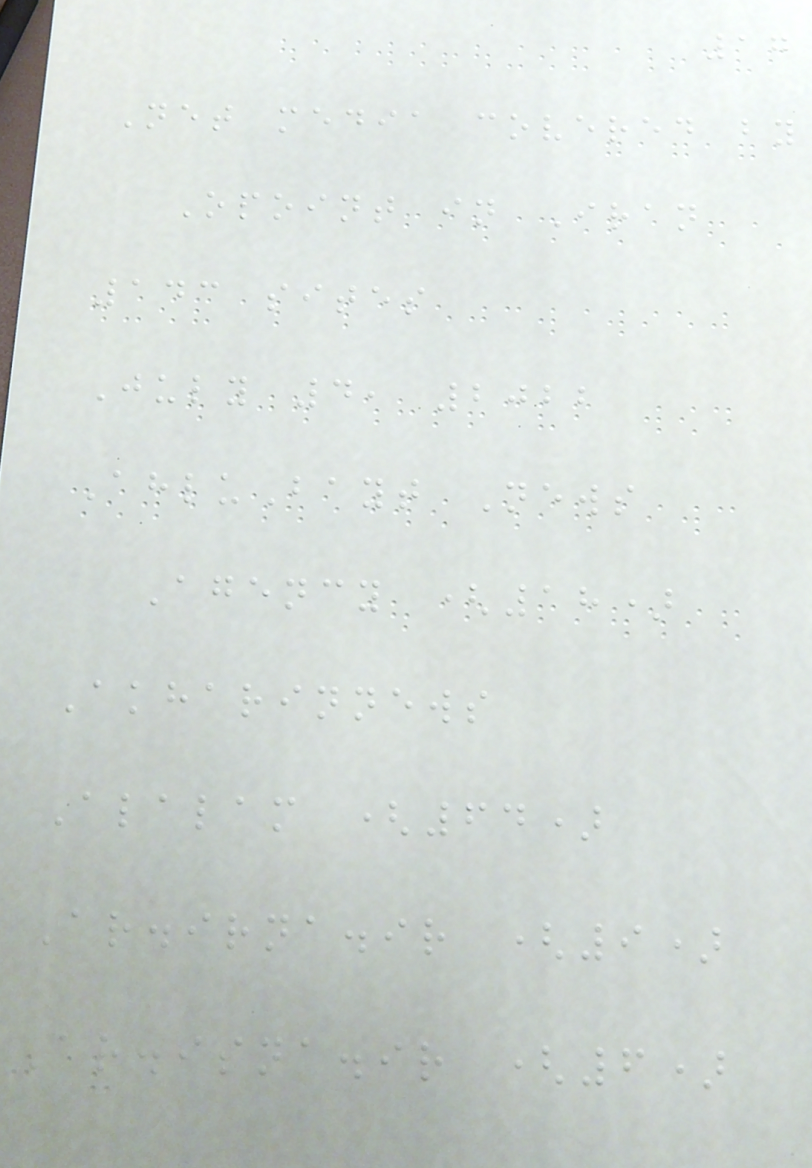17
Net media covered by
Opoint in Iran
143 sites
July 4, 2022
AhluBayt News
Agency (18)
Akharinnews
Alalam (64)
Ar.irna.ir (9)
Ar.isna.ir (6)
